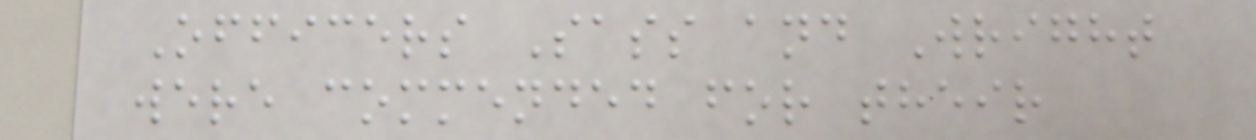Officers Sass and Wright
were commended for their
